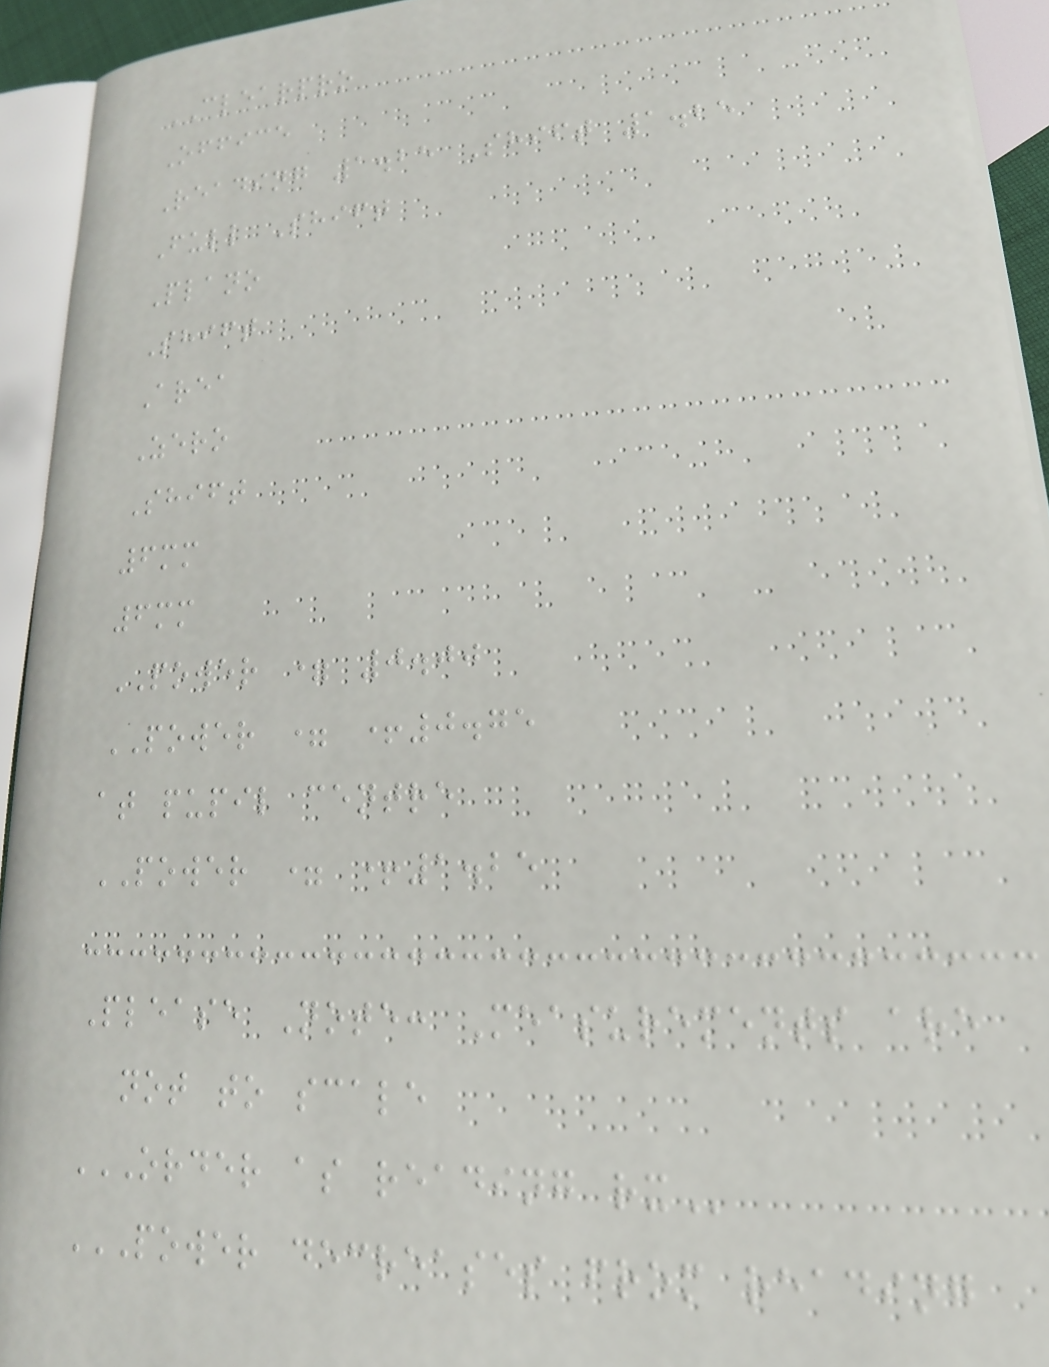CLEARPRO
Office
Reading 1.25 Shift 1.25
Full Shift
Plano
Shift
Area
Zero
Shift
6mm
6mm
POWER = 0.00
POWER = +0.75
at pupil centre
POWER = +1.25
Please Note: Measurements are
not to scale
ORDER AS READING RX
POWER DECREASES FROM READING
